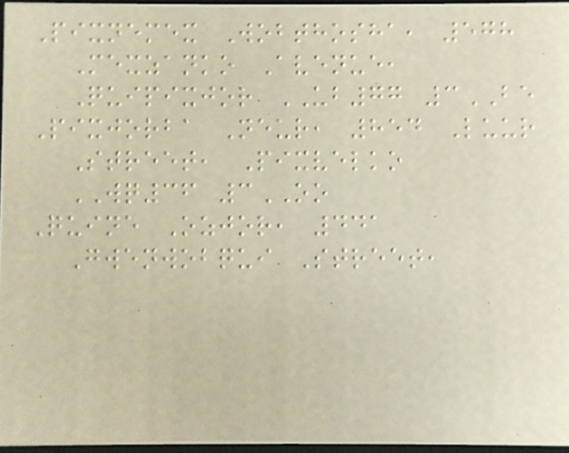Pixnemex Wobthosha, 578
Mexzanko Avenue,
Quipixjor UB77 3BE
Pixjorba Neur, 854 Luur
Street, Pixvelko
WQ36 3OO
Quine Ozjor, 441
Gwenwobqui Street,
